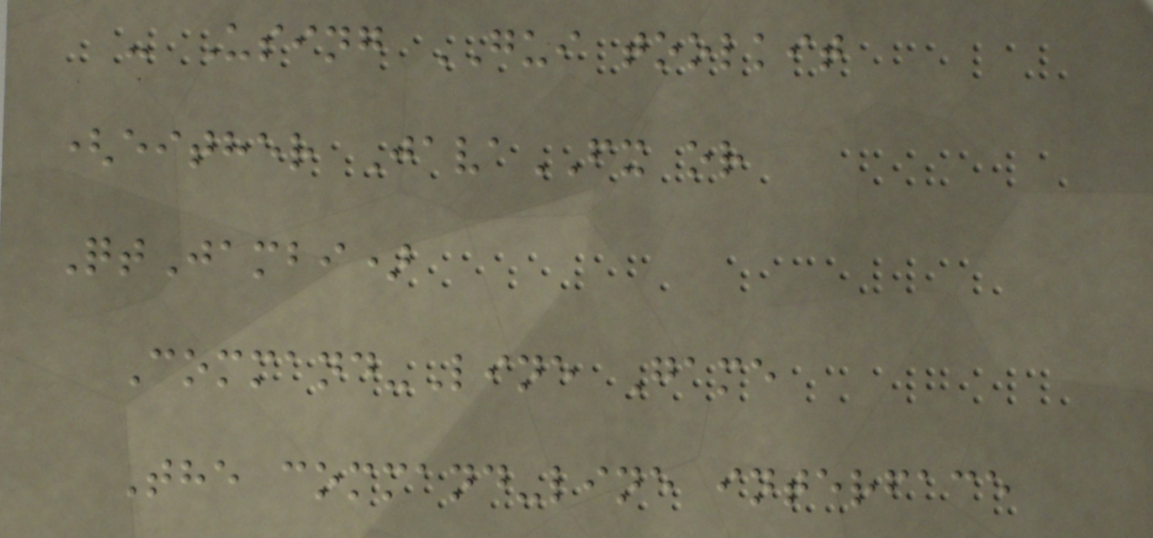- Using GUI toolkit
(either JavaFX or
QtJambi)
Command-Line Game
The command-line interface
